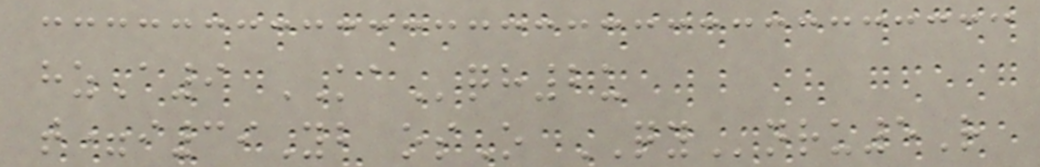hzA9 KAqh2u
t=i39Yb osO QYnru5R
